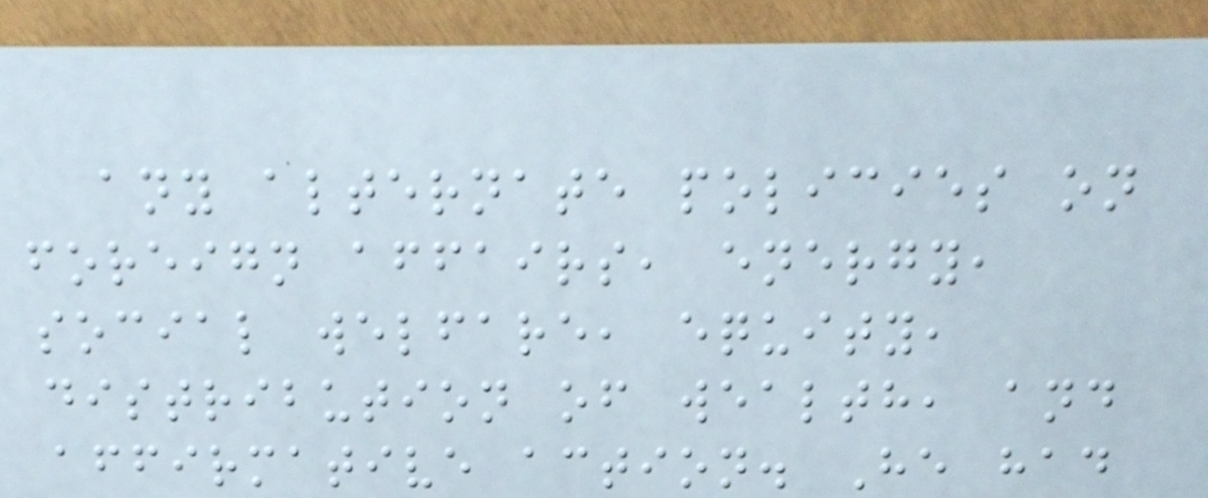any alternate policies on
foreign affairs, energy,
social welfare, equity,
distribution of wealth, and
affirmative action. He had
